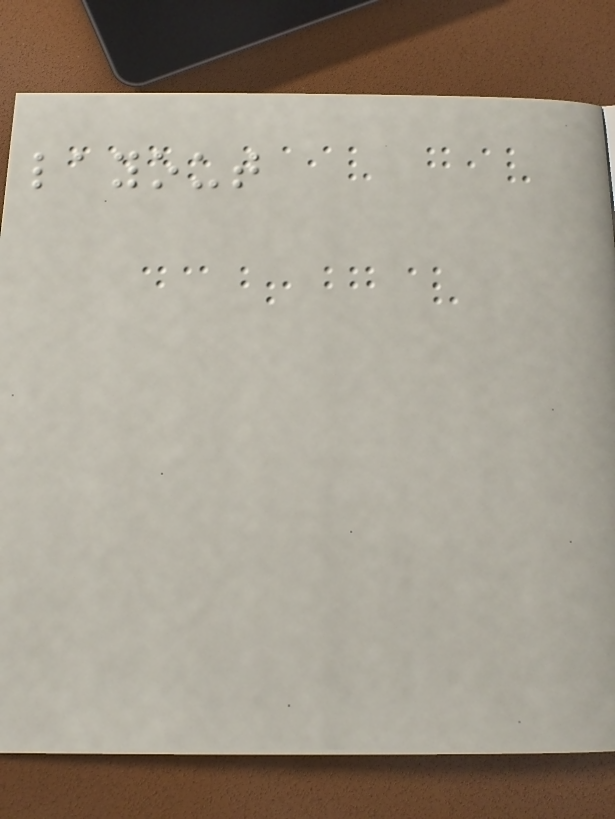layout
